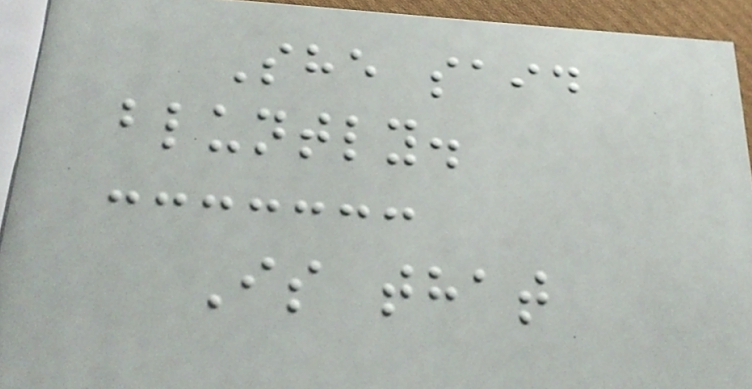She said
bluntly.
Is that
